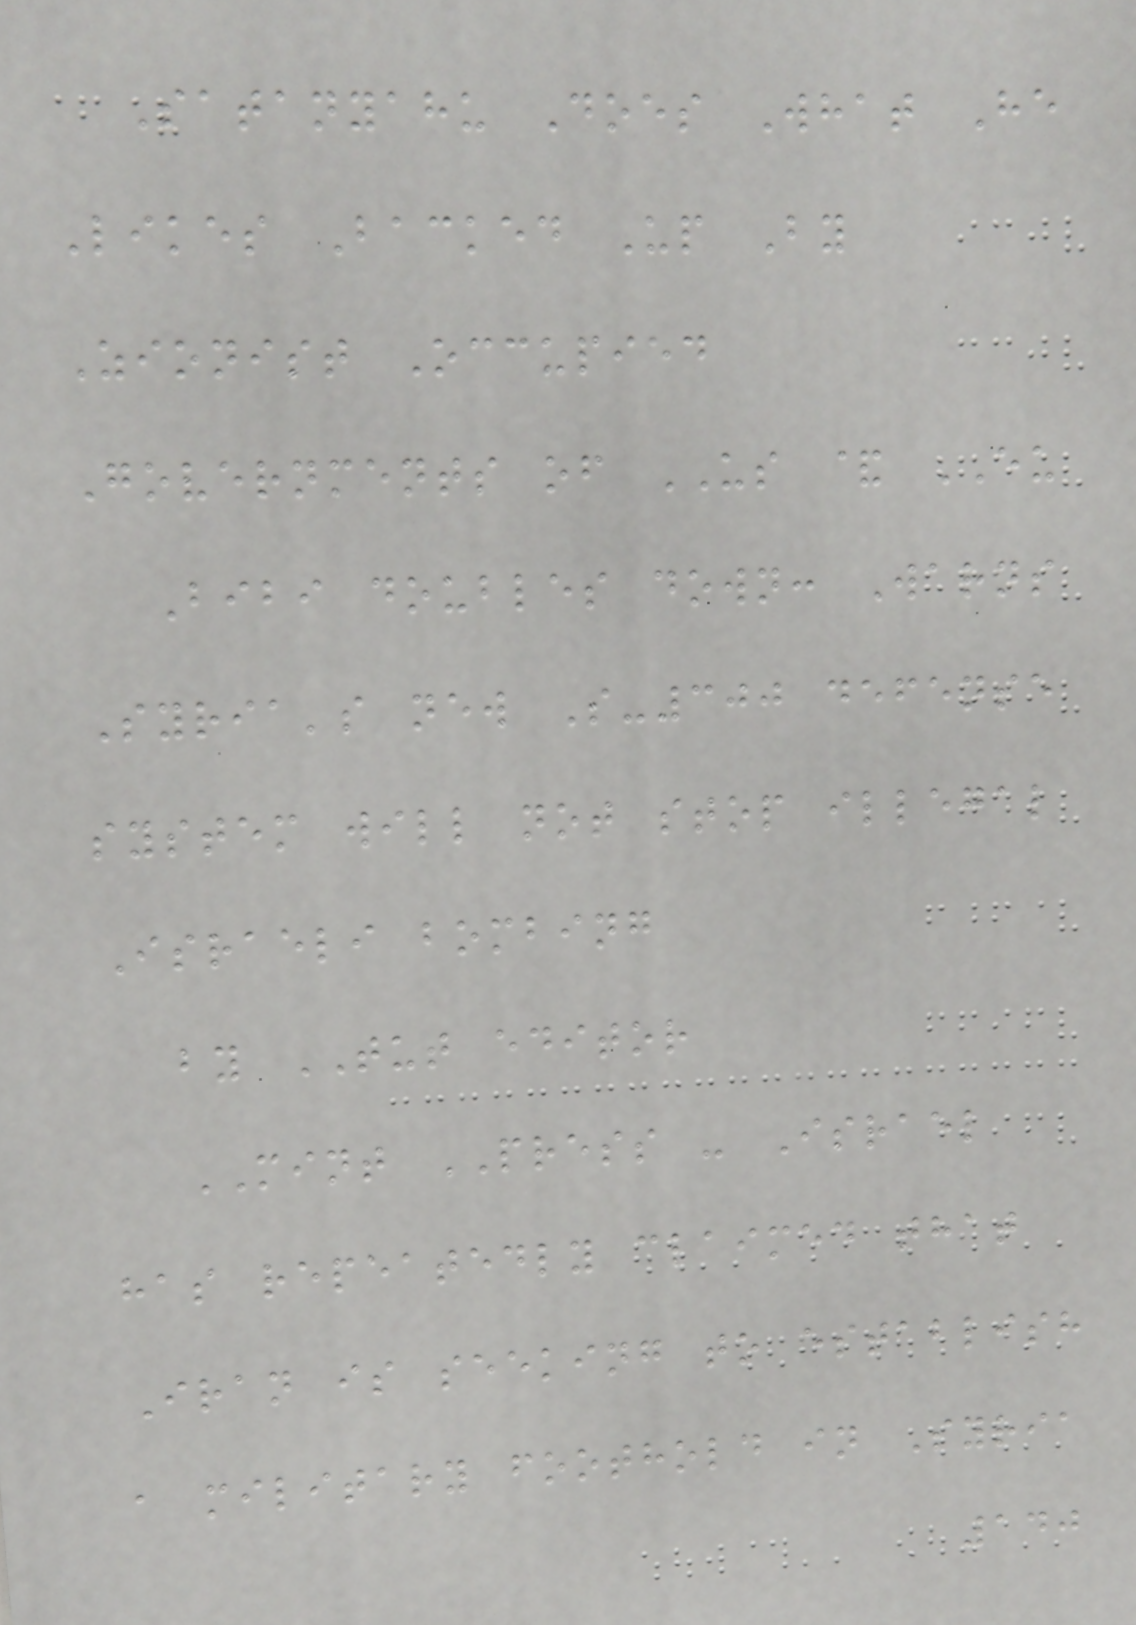Satanyahu Does What He
Likes Backed Up By
Zionist Occupied
Governments of US & EU
Bibi doubles down: Warns
Syria's new S-300 defense
system will not stop illegal
Israeli bombing
by TUT editor
MINT PRESS - Israel
has repeatedly claimed that
Iran is seeking to establish
a military foothold in Syria
140
